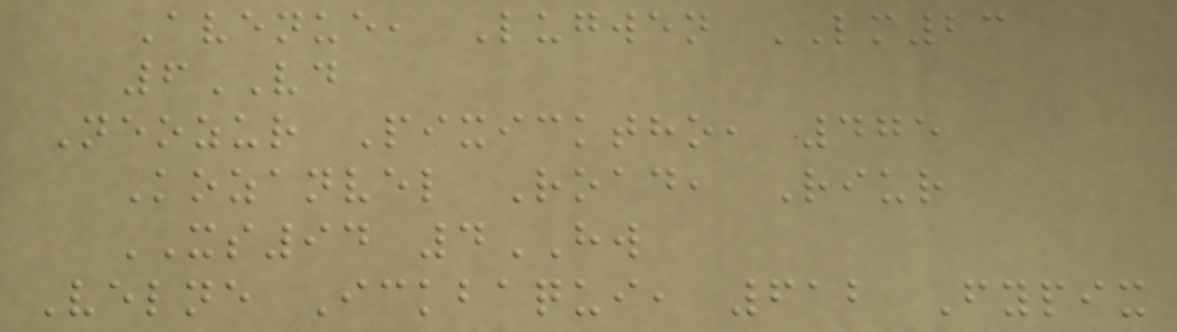Avenue, Lugwen LM23
6VD
Neozur Pixicktho, 475
Kozanvel Road, Riur
XS94 4HW
Velne Ickbaqui, 612 Fypix
